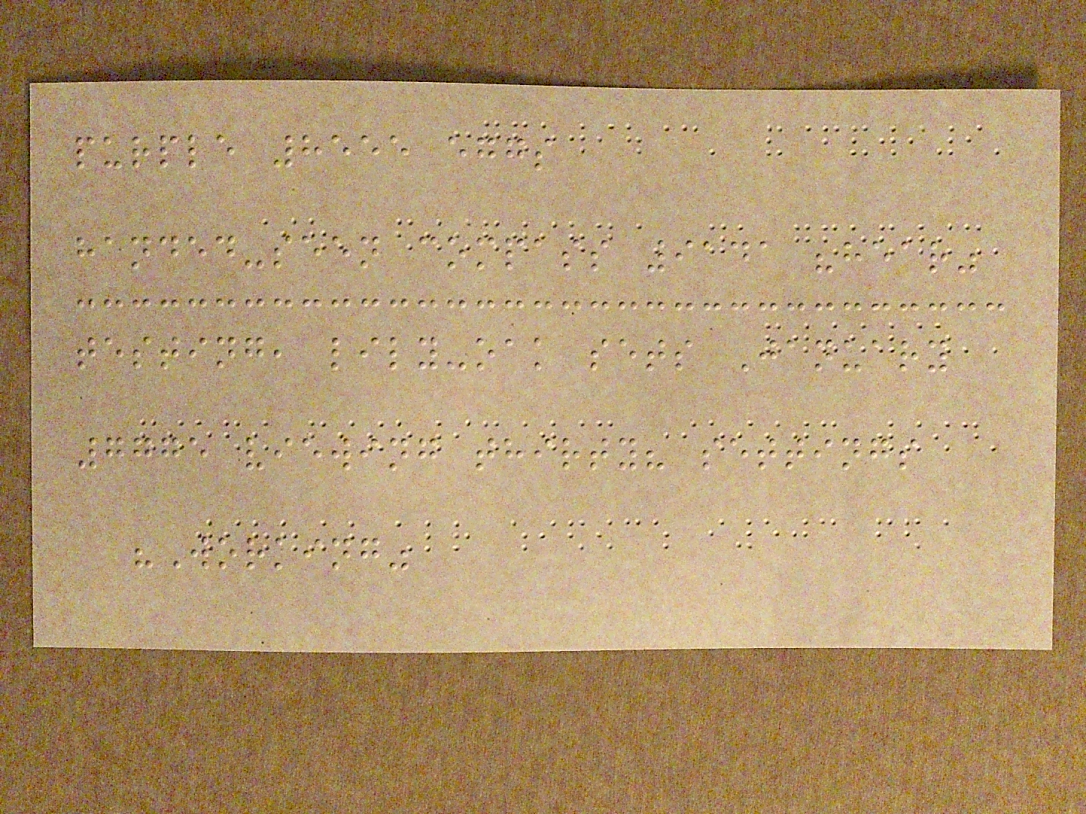purple 8555 eggs
handed-seen compass 9141 "hear"
testing, lily-oak sets January
7775 viewing thirty? settings
"Working"
